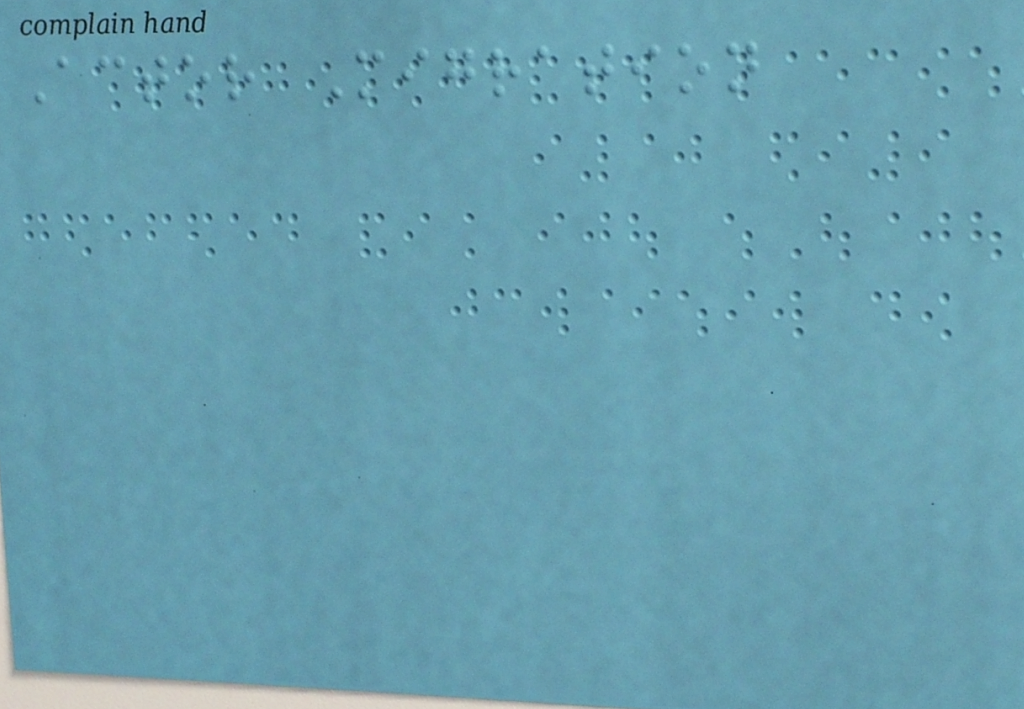Actor Migration
